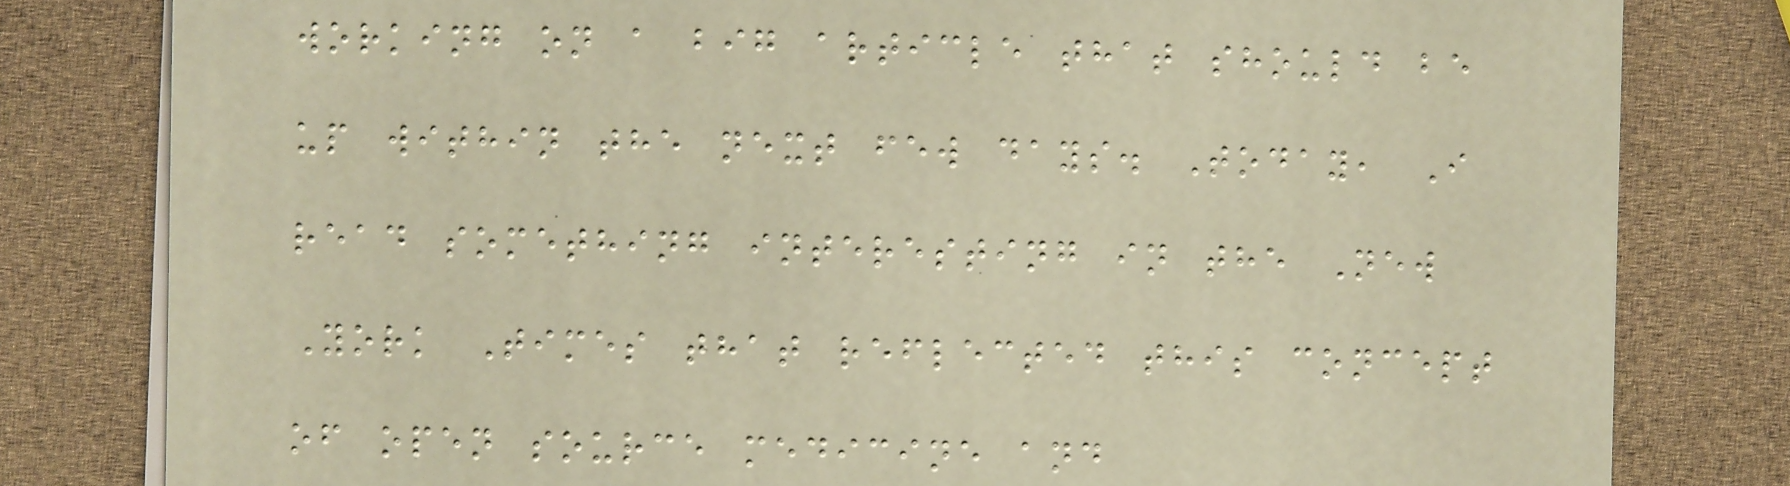working on a big article that should be
up within the next few days. Today, I
read something interesting in the New
York Times that reflected this concept
of open source medicine and
